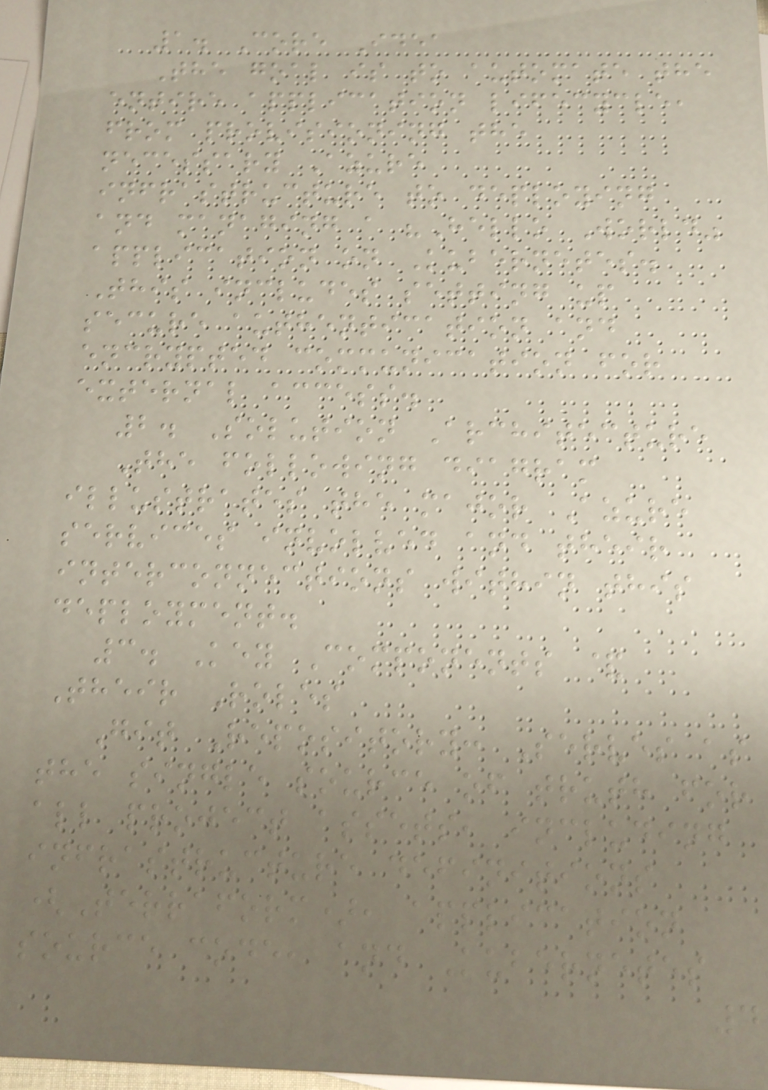1. Core Idea
The goal is to automate the
entire application lifecycle,
from provisioning the
necessary Azure
infrastructure to deploying
and managing a "Hello World"
application on Kubernetes.
This includes setting up
secure authentication and
encrypted communication for
external access.
2. Solution Architecture
The following diagram
illustrates the major Azure
services involved and their
interconnections within this
deployment.
3. Key Components &
Their Roles
Git Repository: Serves as
the single source of truth for
all project assets, including
infrastructure definitions
(Terraform), application
source code, and Kubernetes
4
